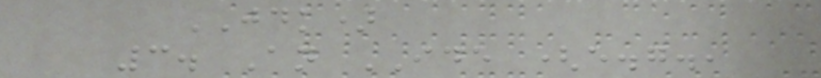JDK)
3. An IDE (e.g.,
